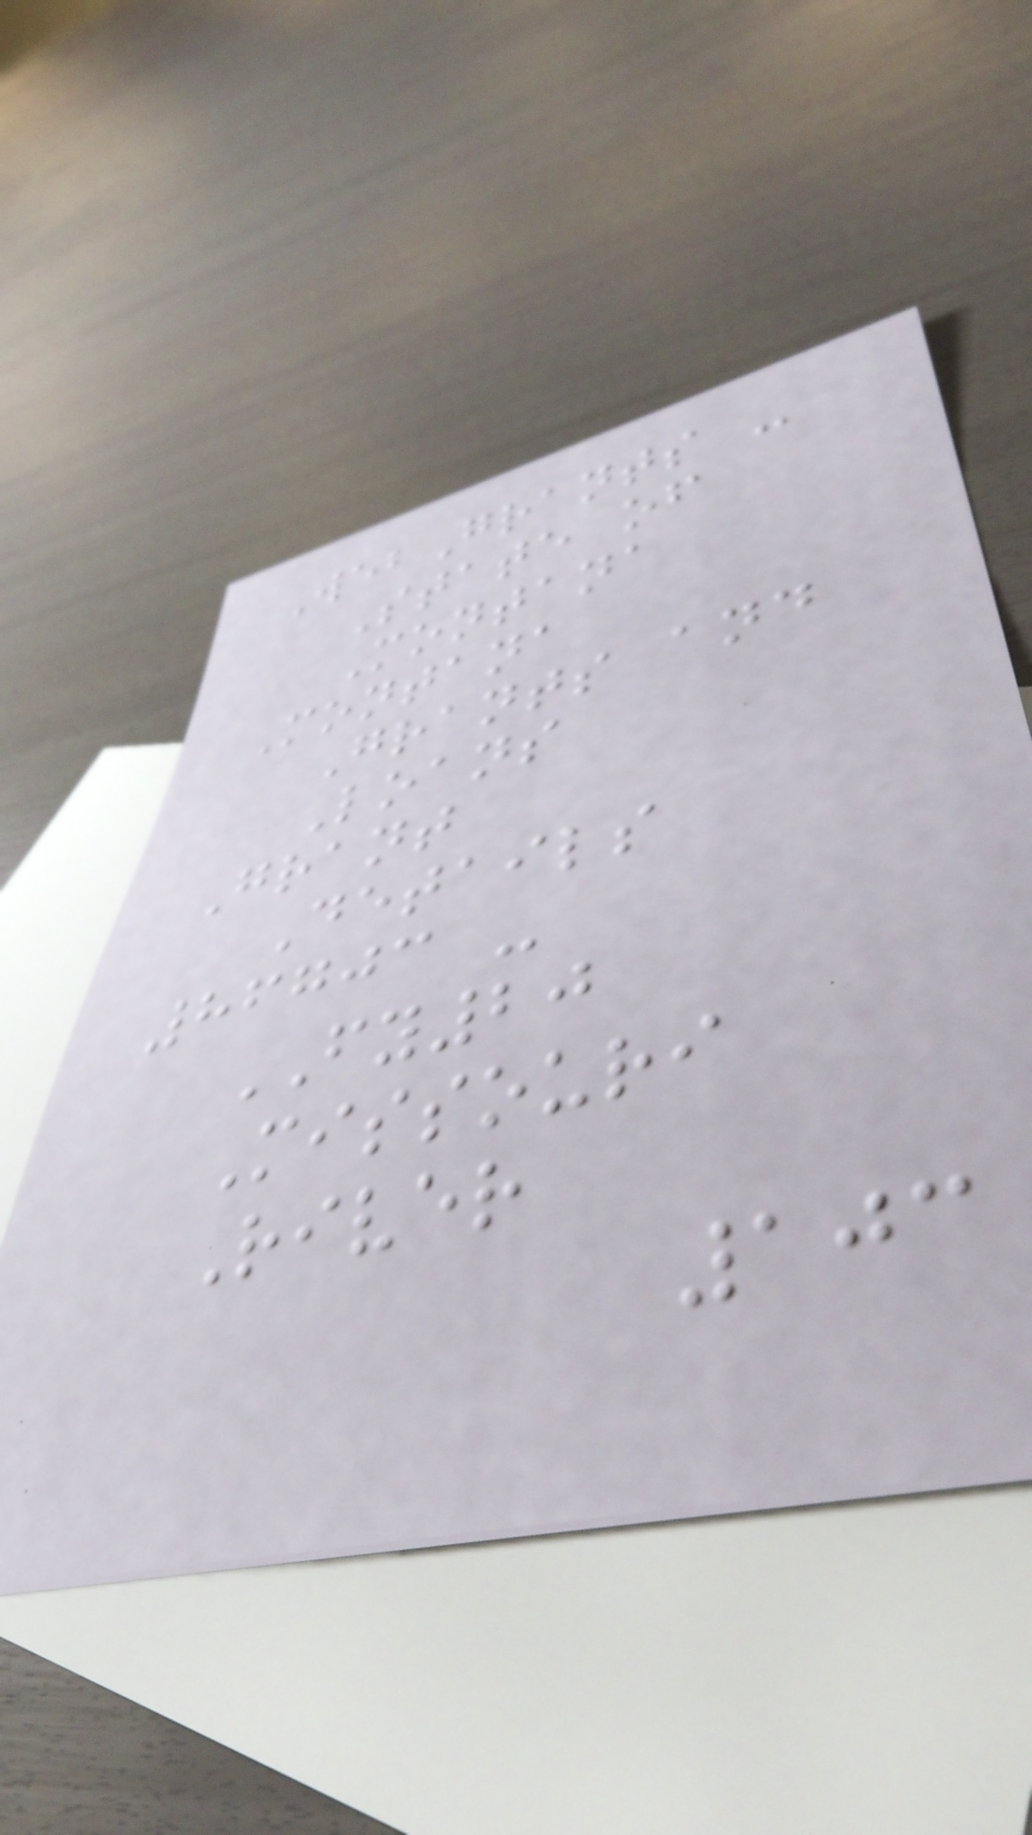WebGrants -
State of
Montana
Montana
Grants and
Loans
Grant
Details
86703 -
FY20
Missouri
River
103
